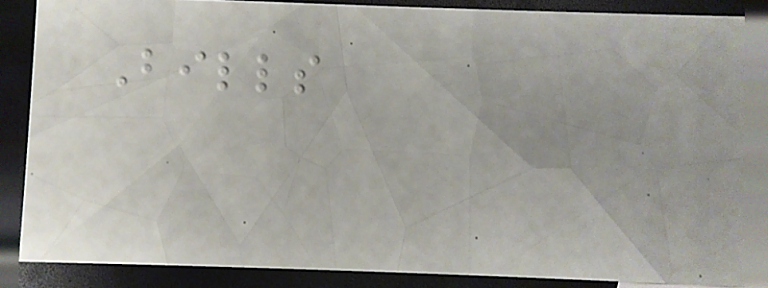Bills
